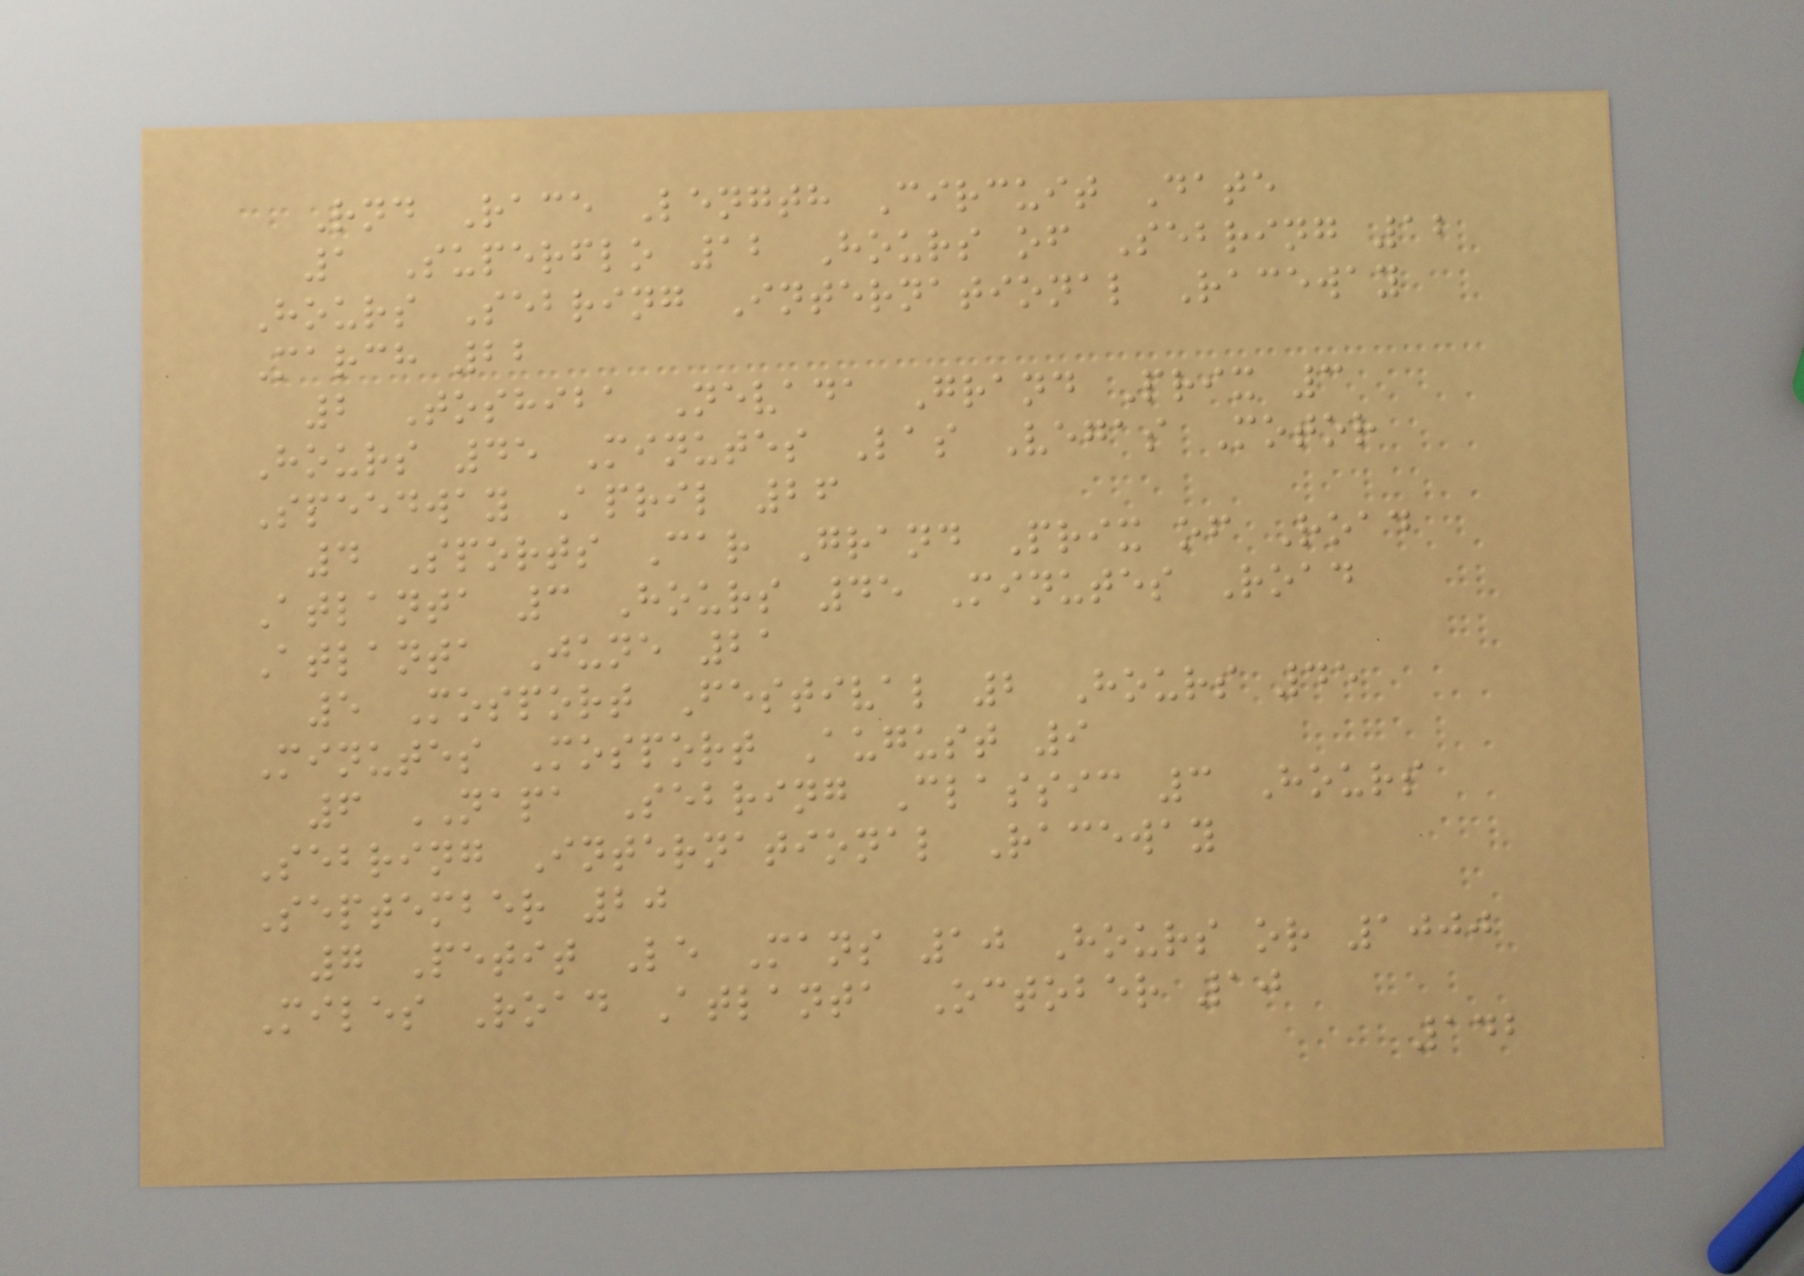Rnd Race Length Circuit Date
1 Superflo 12 Hours of Sebring 12
Hours Sebring International Raceway
March 22
2 Toshiba Nevada Grand Prix 3
Hours 45 Minutes Las Vegas Motor
Speedway April 26
4 Sports Car Grand Prix of Road
Atlanta 3 Hours 45 Minutes Road
Atlanta June 21
5 Mosport Festival 2 Hours 45
Minutes Mosport August 9
6 NAPA Sebring Classic 3 Hours
Sebring International Raceway
September 20
7 Petit Le Mans 10 Hours or 1000
Miles Road Atlanta October 10
142
